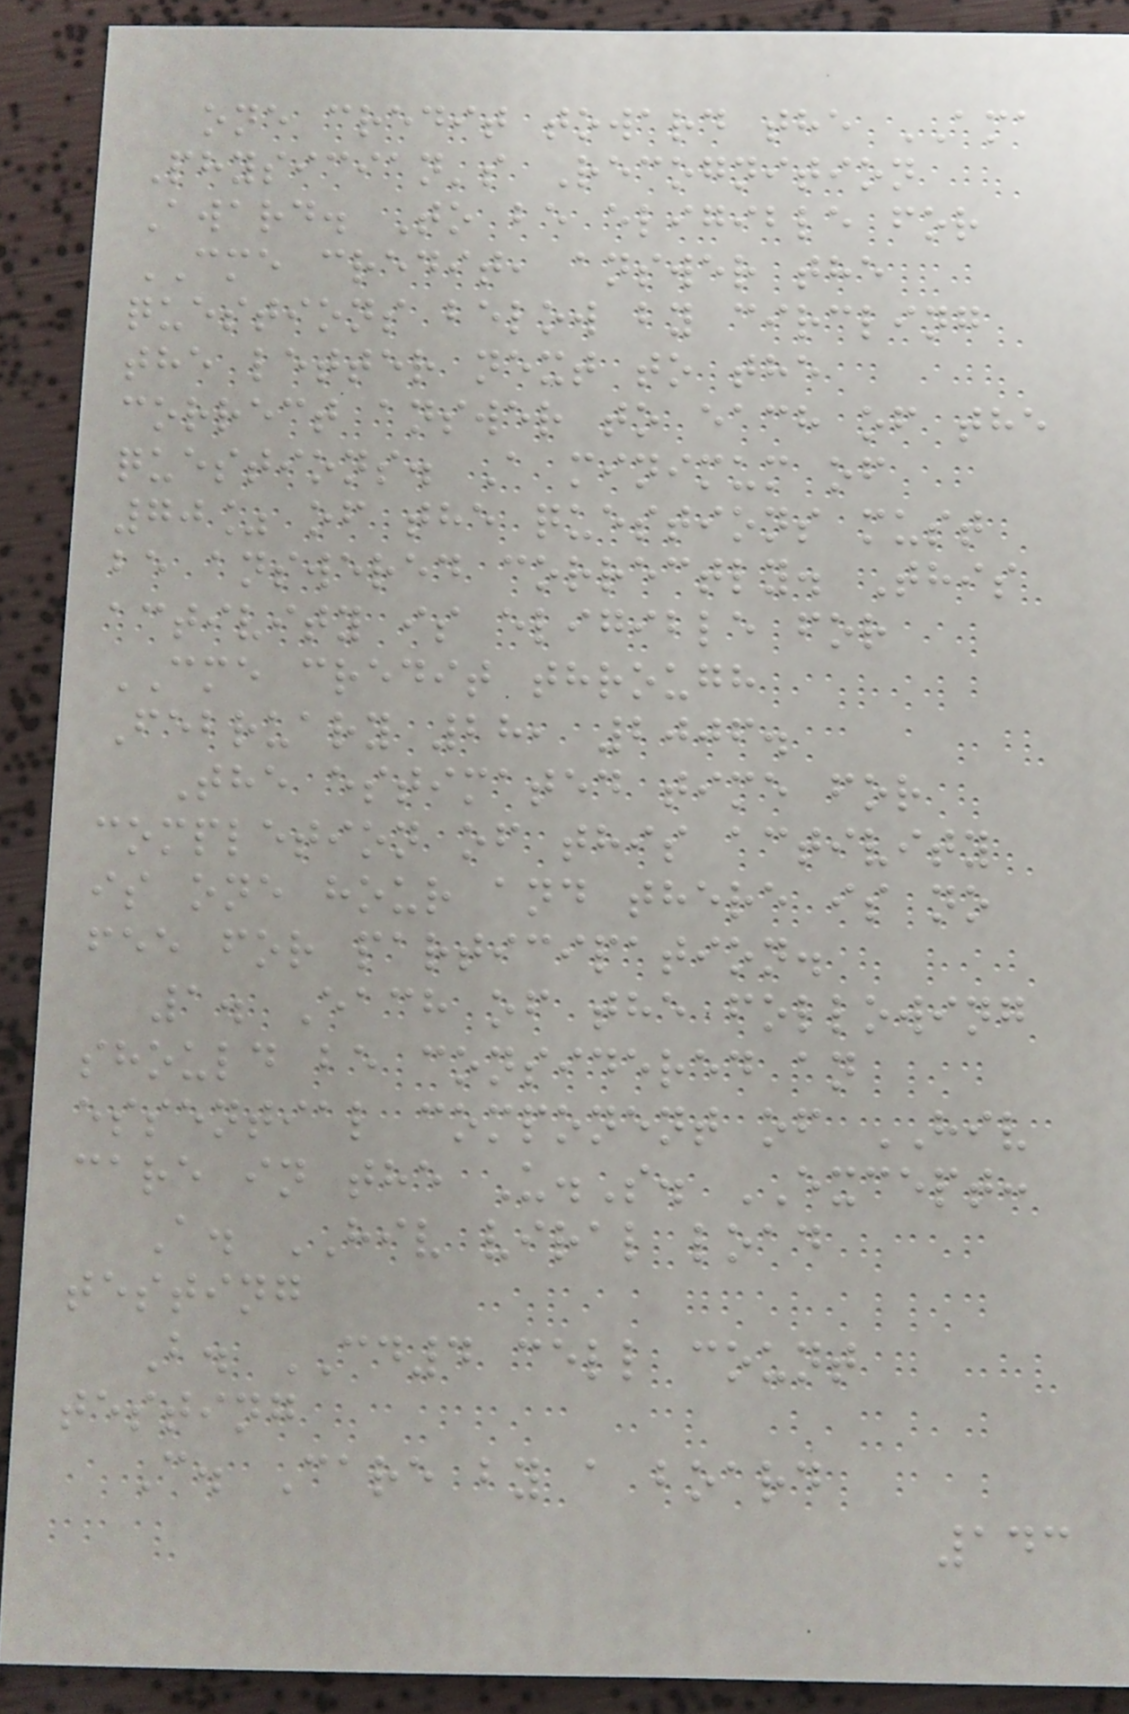one credit toward the AMA
Physician's Recognition
Award. To be eligible for
CME credit, answer the
questions below by circling
the letter next to the
correct answer to each of the
questions. A minimum of
70% of the questions must
be answered correctly. This
activity is eligible for
CME credit through
February 28, 2006.
The estimated time for
completion of this activity
is one hour and there is no
fee for participation.
1. Each of the following
should be considered an
essential component of HIV
care in the U.S. EXCEPT:
A. HIV viral load
testing
B. CD4 cell count
testing
C. Care by a board
143
